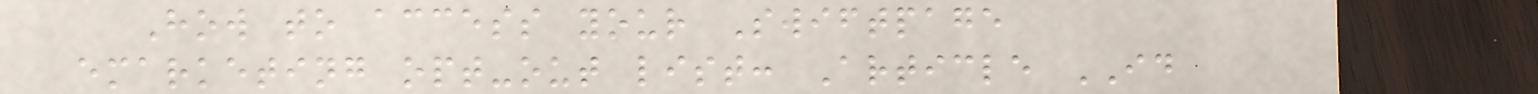How to access your Swiftpage
emarketing opt-out list: Article ID
